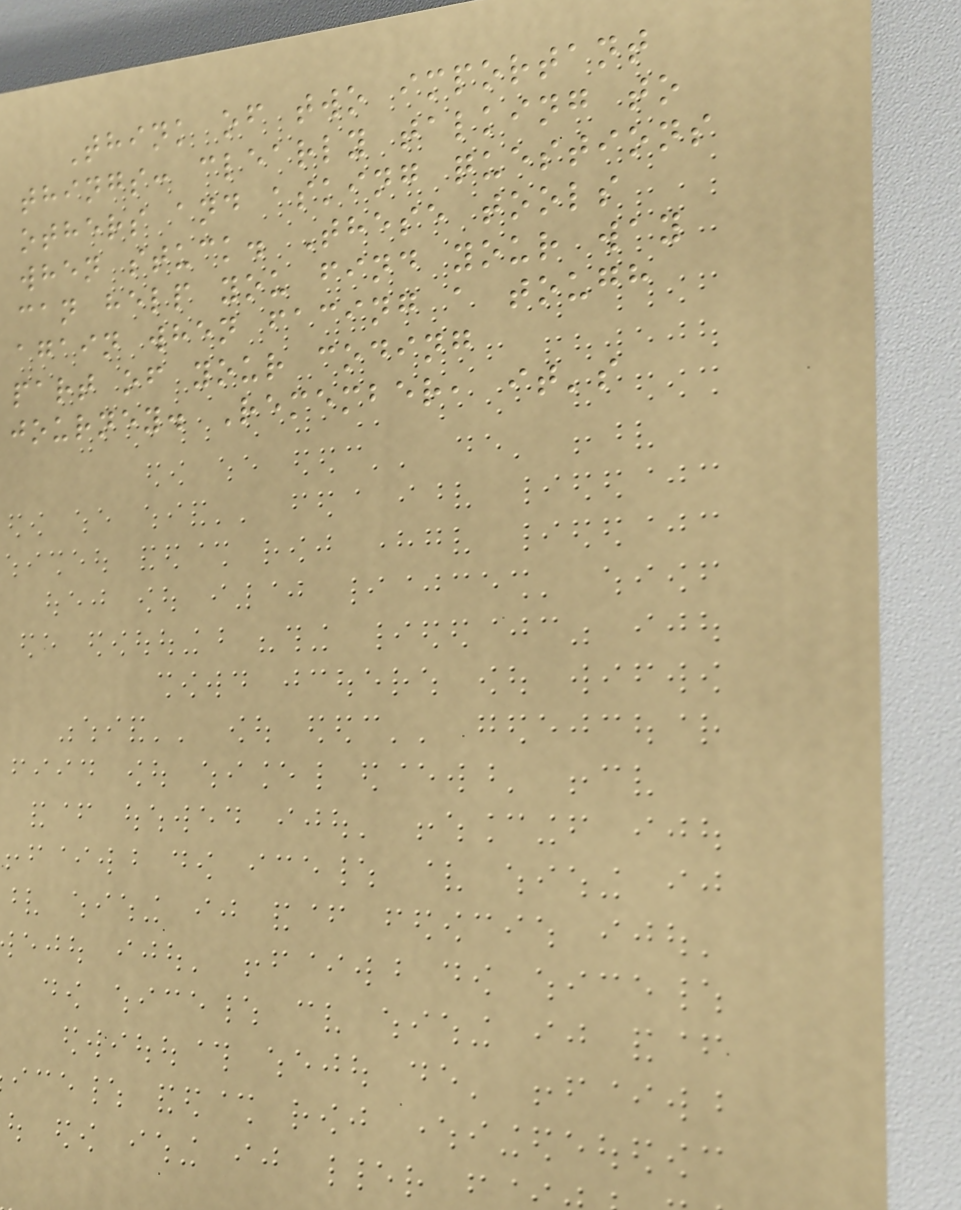Think of two important
things: clearly talking to
others and asking questions
when stuck. These tools
can help you find your way
again when facing a tough
part of your coding
journey. Remember, it's
